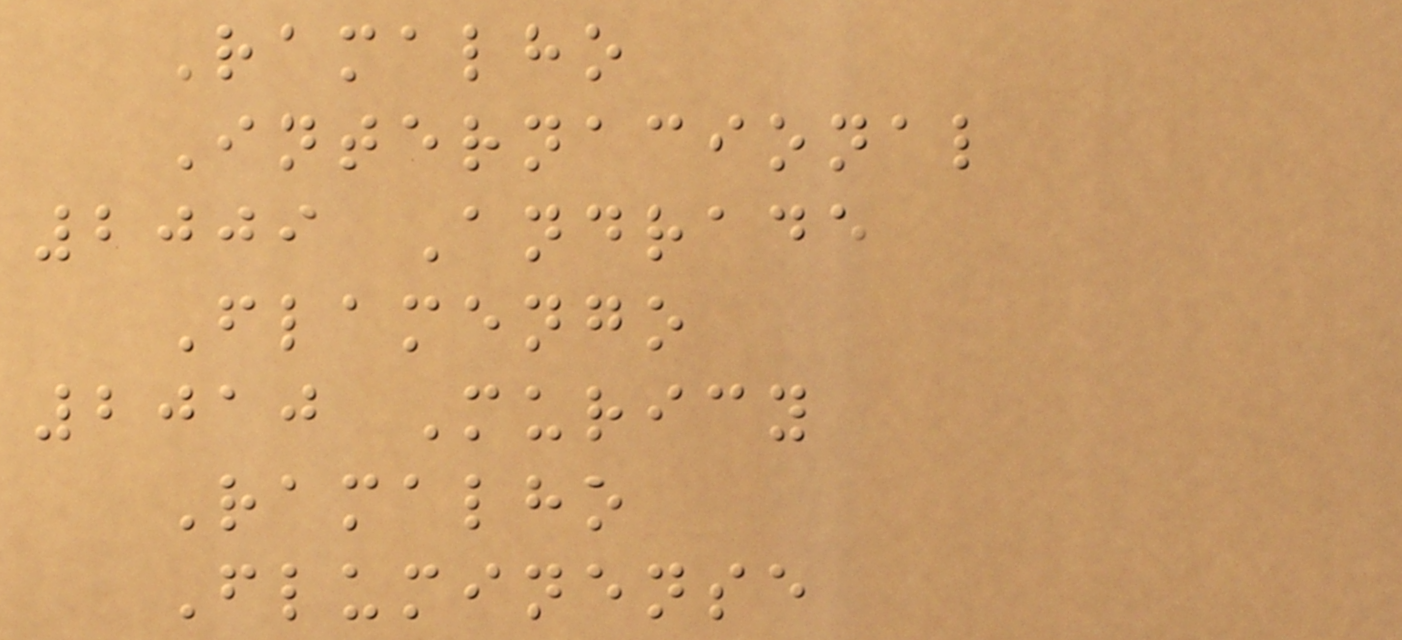Ramalho
Internacional
2009 Andrade
Flamengo
2010 Muricy
Ramalho
Fluminense
